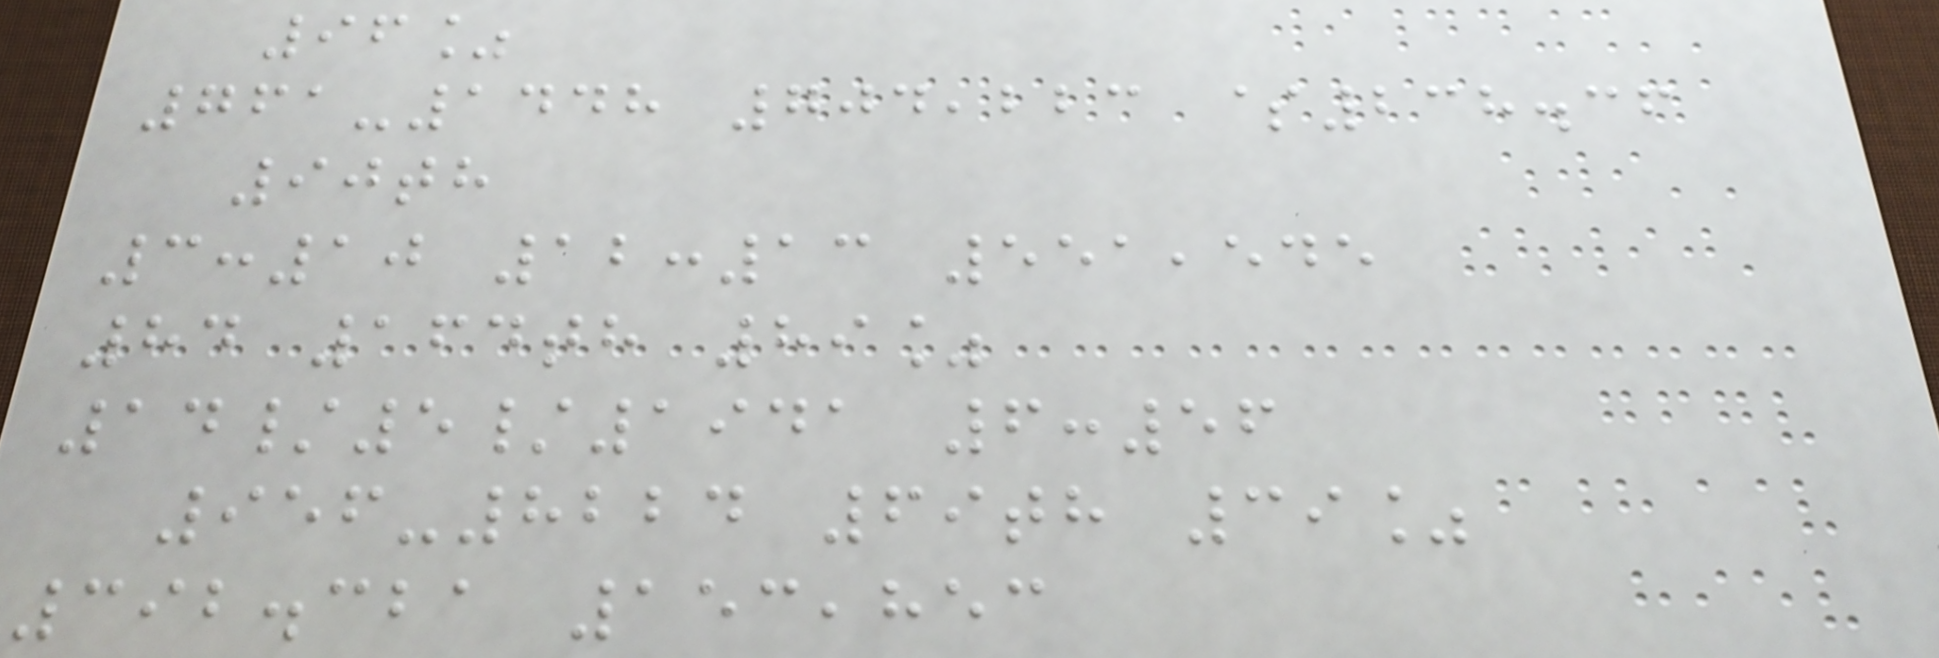96%
761-1448 704,223 $238.36
90th
3:10 12:13 551,545
84 164th 89%
14/5/1941 6:56
956-8224 69th 39%
392.321 153,853
